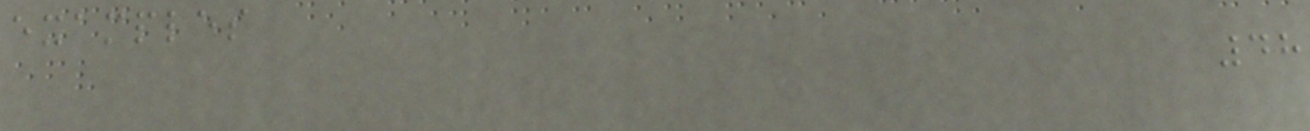examples
48
